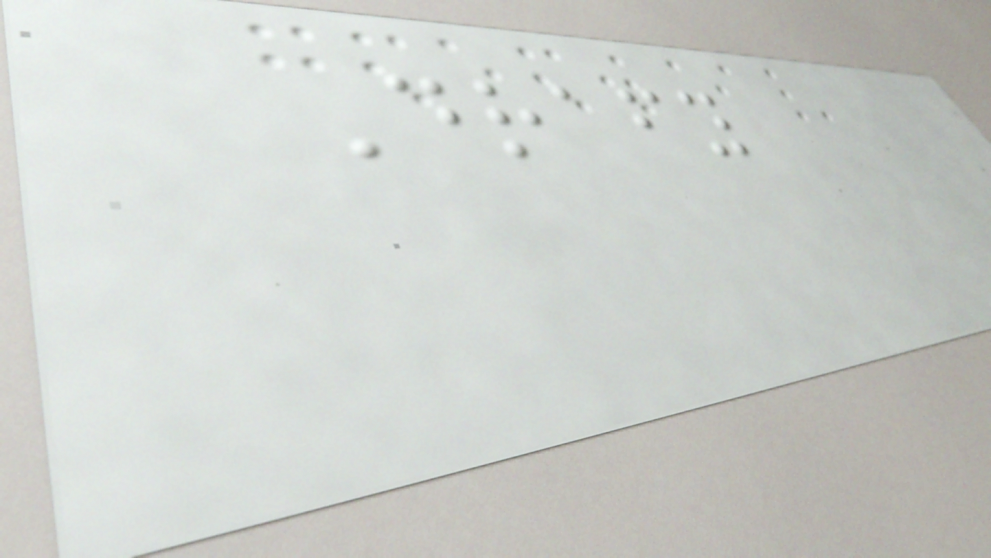Drafy
